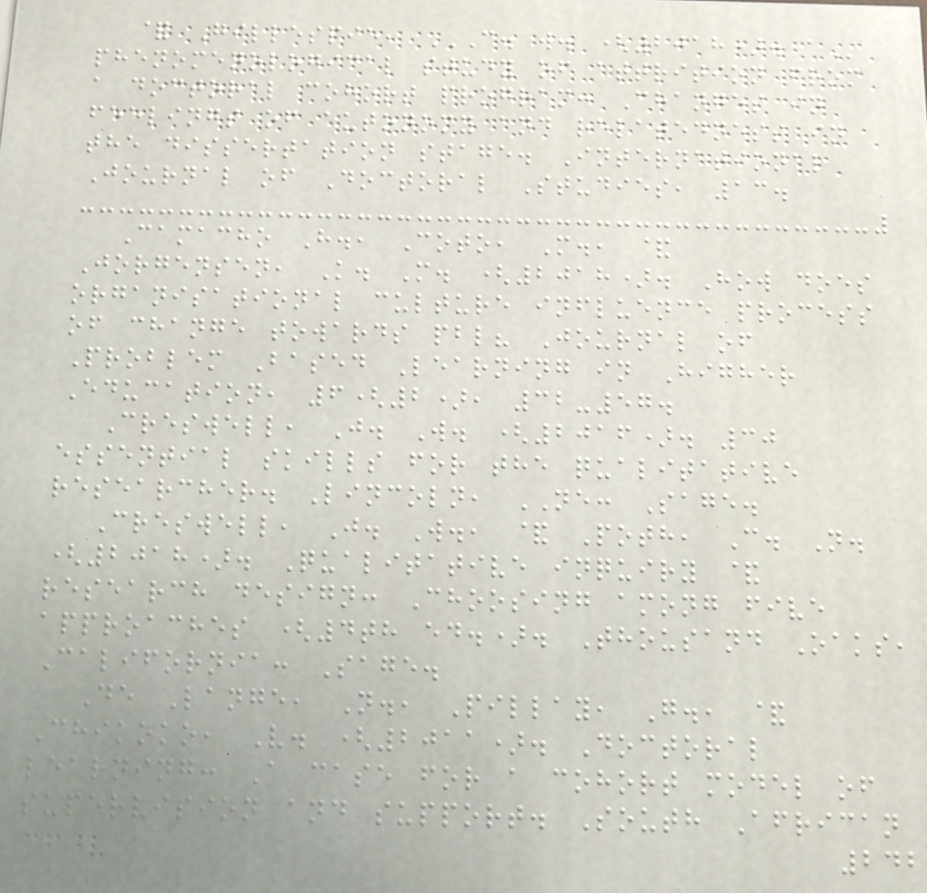& Gillespie, C. W. (2018). A
phenomenological study of attrition from
a doctoral cohort program: Changes in
feelings of autonomy and relatedness in
the dissertation stage. International
Journal of Doctoral Studies, 13.
Camacho H., Coto, M., &
Jorgensen, K. M. (2018). How does
organisational culture influence process
of change towards pbl? Journal of
Problem Based Learning in Higher
Education, 6(2), 32-57.
Creswell, J. W. (2016). 30
essential skills for the qualitative
researcher. Lincoln, NE: Sage.
Creswell, J. W., & Poth, C. N.
(2018). Qualitative inquiry &
research design: Choosing among five
approaches (4th ed.). Thousand Oaks,
California: Sage.
De Lange, N., Pillay, G., &
Chikoko, V. (2011). Doctoral
learning: A case for a cohort model of
supervision and support. South African
242
